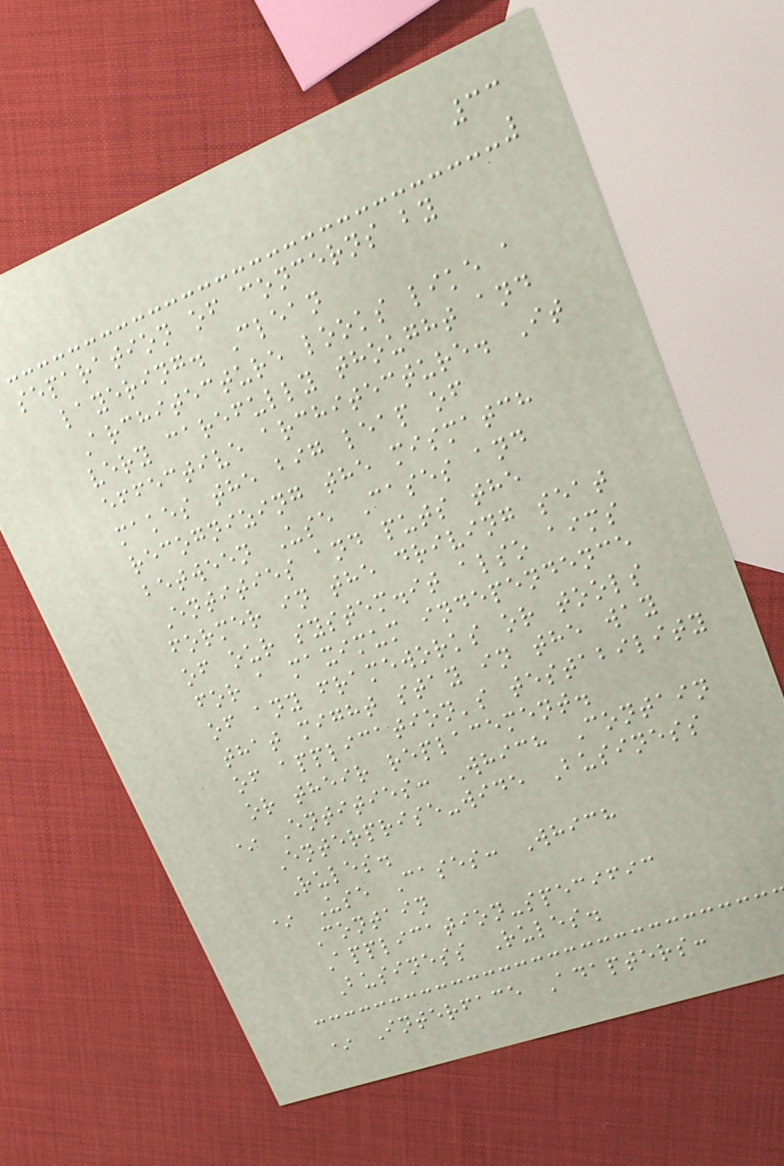33
separation of concerns by
layering. Clean
Architecture looks like a
very carefully thought and
effective architecture. It
makes the big leap of
recognizing the mismatch
between Use Cases and
Entities and puts the
former in the driving seat
of our system.it also aims
for a maximum independence
of any frameworks or tools
that might stay in the way
of application's testability
or their replacement.
* Entities: Which Contain
Enterprise-wide Business
Rules.
* Use Cases: Which
Contain
Application-specific
Business Rules.
* Interface Adapters:
